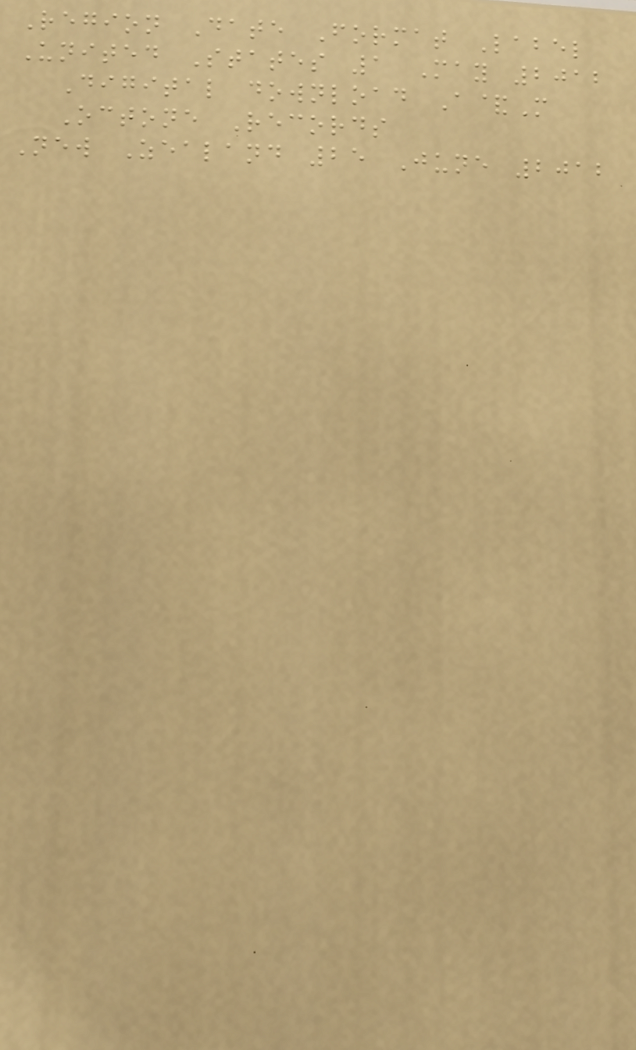Region Date Format Label
United States 1 May 2012
Digital download A&M
Octone Records
New Zealand 25 June 2012
